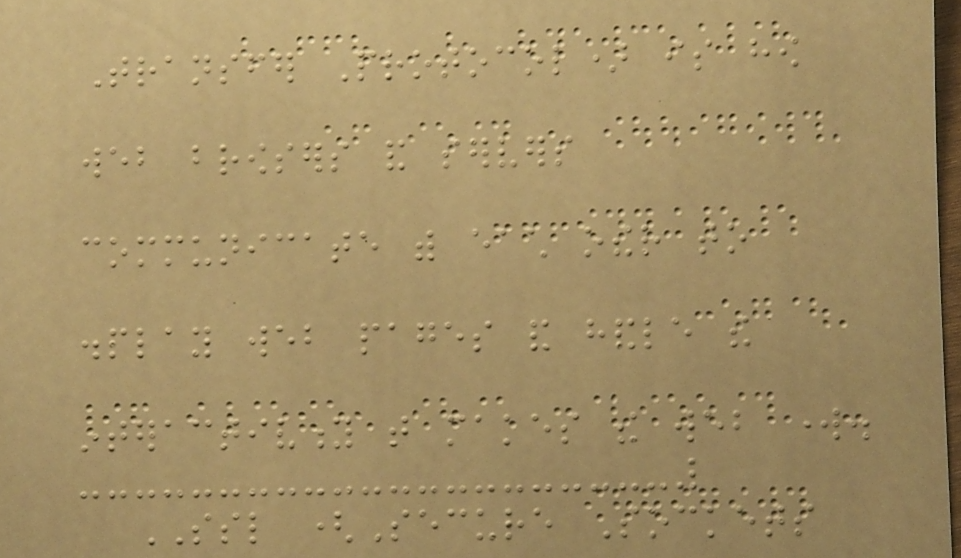Transfer Protocol) is how
web browsers and servers
communicate with each other to
display web pages and handle the
interactivity that makes the web work.
SSL (Secure Sockets
